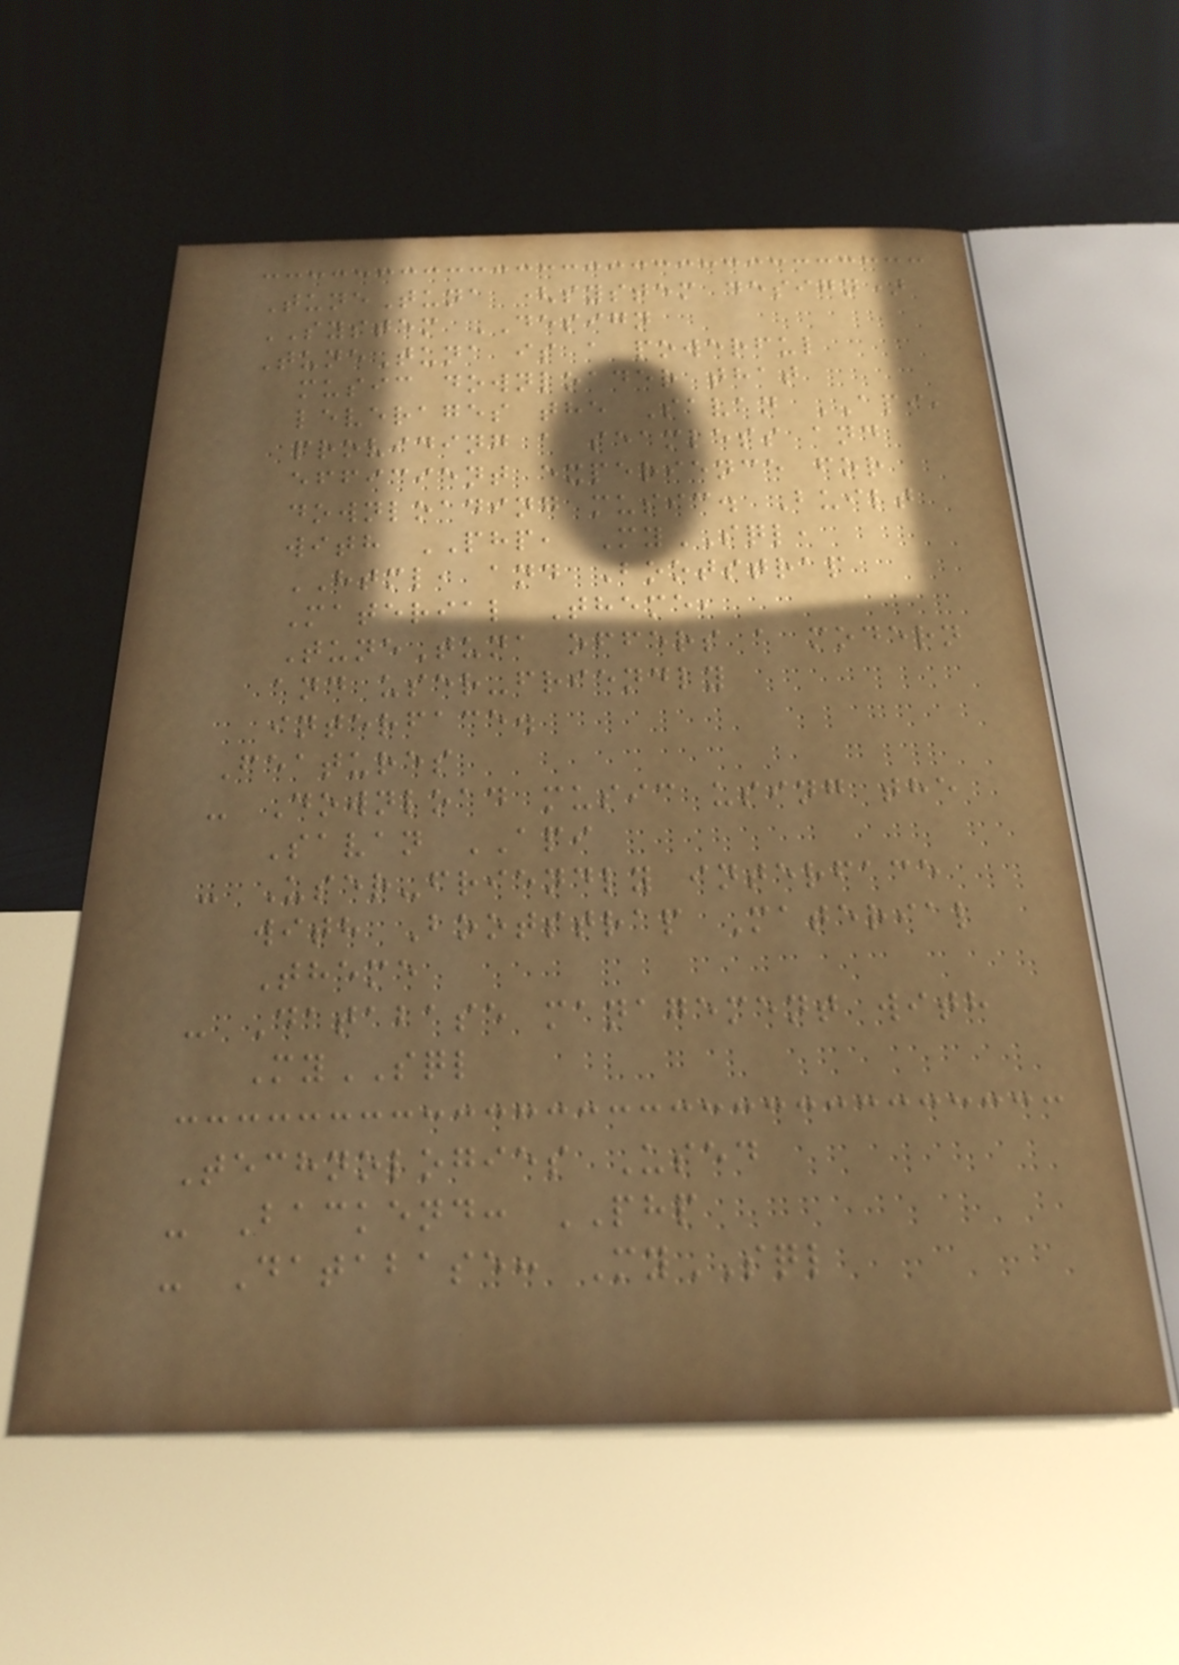TuneTuna (system design)
SYSTEM DESIGN
TuneTuna is a powerful
music downloader that
leverages the Savan API,
providing a seamless and
efficient experience for
downloading music. Built
with PHP, MySQL,
HTML, and Bootstrap
Material Theme,
TuneTuna offers a modern
and user-friendly
interface.
Features
- Download music using the
Savan API
- User-friendly interface
with Bootstrap Material
Theme
- Database management with
MySQL
Technologies Used
- Backend: PHP
- Database: MySQL
